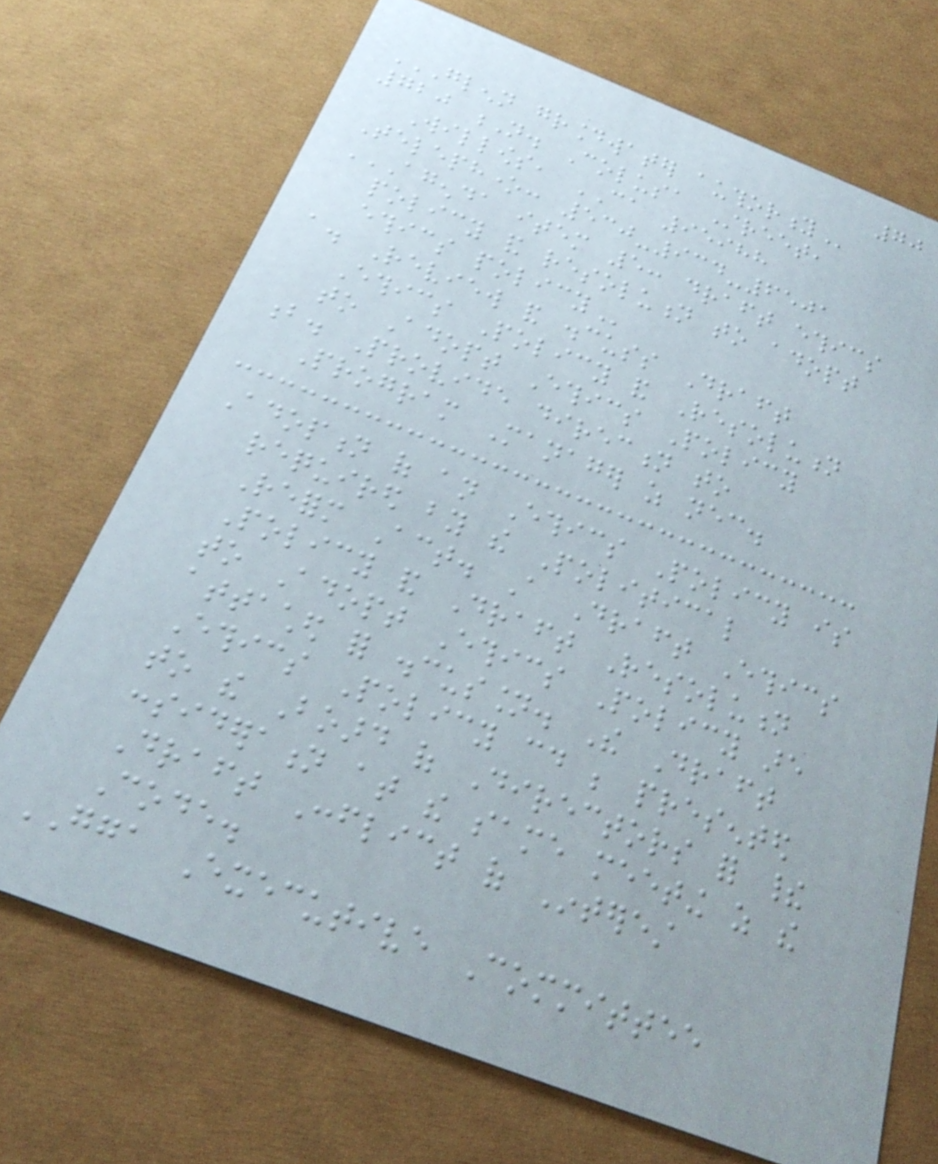70
GLENN GROUNDWATER AUTHORITY
720 N. Colusa Street,
Willows, CA 95988
Telephone: 530-934-6501
AGENDA ITEM 5: DRAFT ETHICS
POLICY AND RESOLUTION TO ADOPT
ETHICS POLICY
a. Review and discuss Draft
Ethics Policy and Resolution
to Adopt Ethics Policy
b. Provide direction to
Program Manager as necessary.
Adoption of an Ethics Policy is
required by the Political
Reform Act. A Draft Ethics
Policy and Draft Resolution
to Adopt Ethics Policy are
attached for discussion. The Draft
Ethics Policy could be presented
to the Board of Directors for their
consideration at the same meeting as the
Draft Conflict of Interest
Code.
GGA Executive Committee
